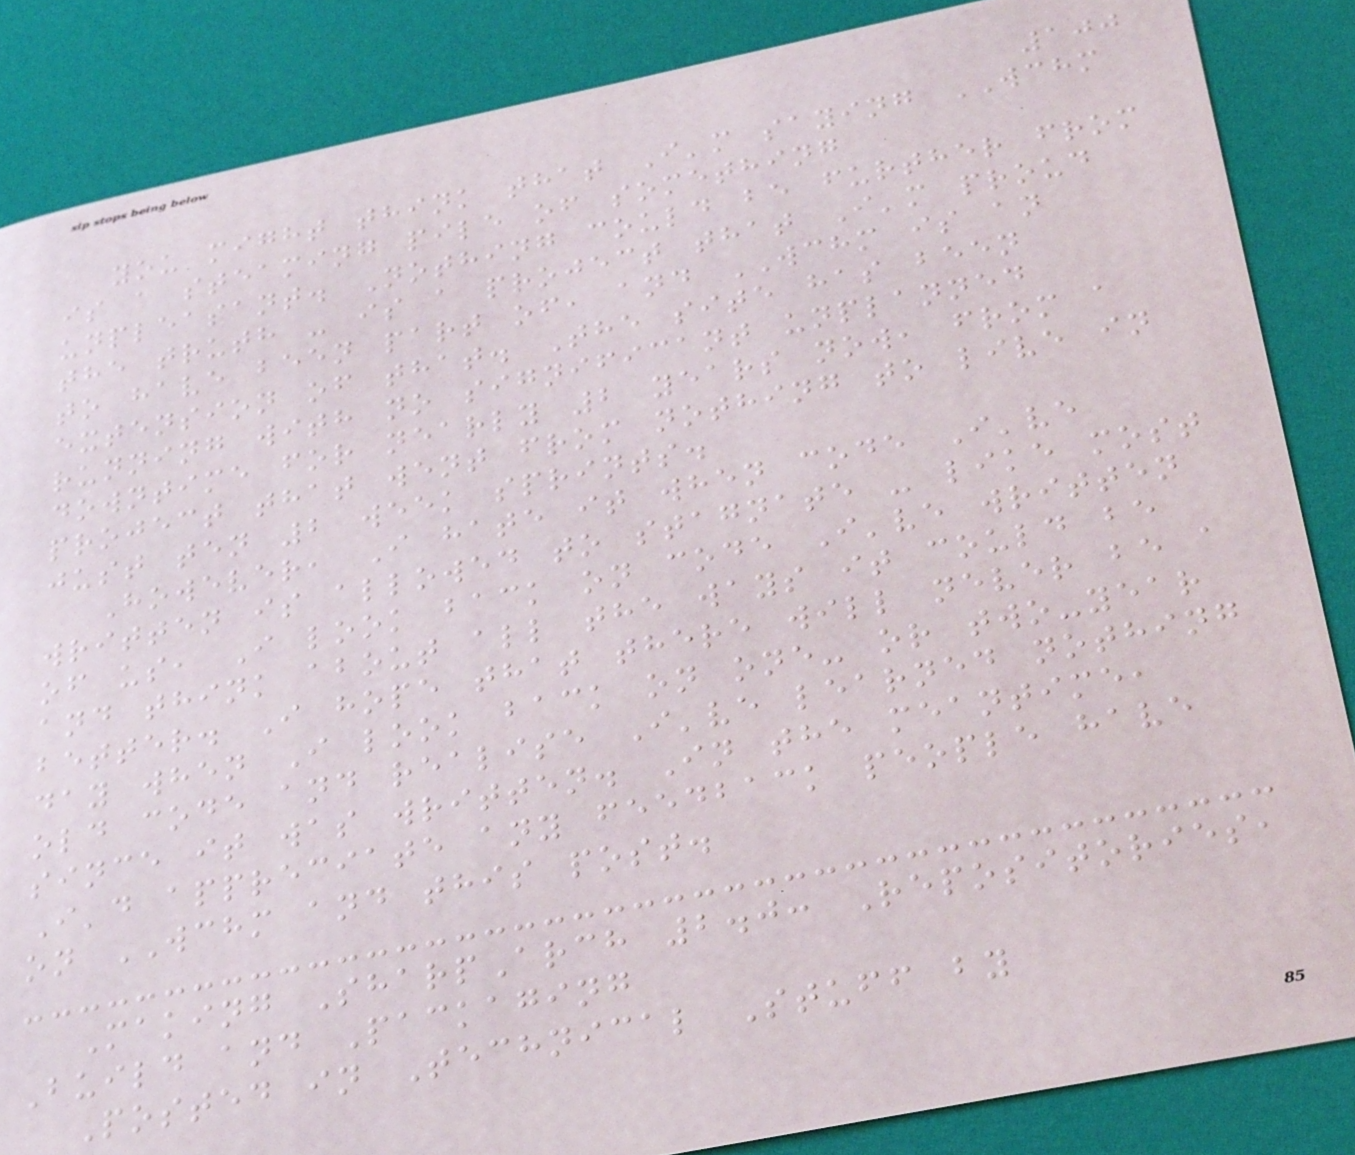100
you might think that I'm saying WCHM
is a steaming pile of something
unpleasant. Nothing could be further from
the truth - is a project that I'm proud
to have been part of, and WCHM is an
extension of that. The site has been
running with no significant unplanned
downtime for nearly 2 years now, from a
project that went from nothing to live in
just ten 2 week sprints.
However, I hate it when code I've
written is allowed to stagnate - like most
of us, I look back on code I've written
and think about all the ways it could be
better. I hope that there will never be a
day when I look back on one- or two-year
old code and realise I've learned nothing
since it was written. In the meantime,
I'd appreciate any feedback people have
on WCHM and this post.
Making SharpArch 2.0: Repositories,
Build and Packaging
Posted in Technical Stuff by
